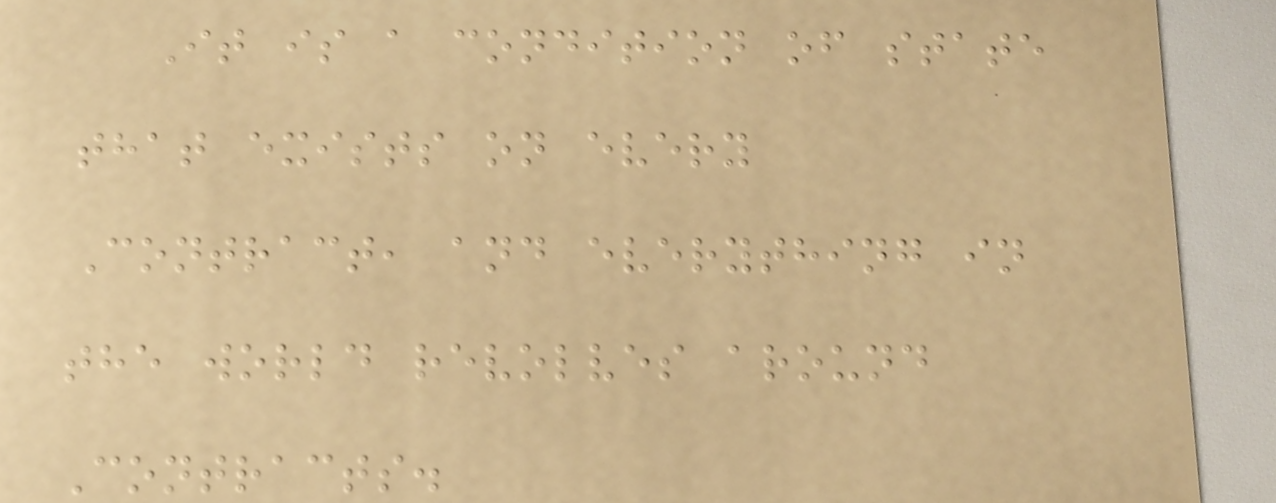It is a condition of state
that exists on every
Contract, and everything in
the world revolves around
Contracts.
